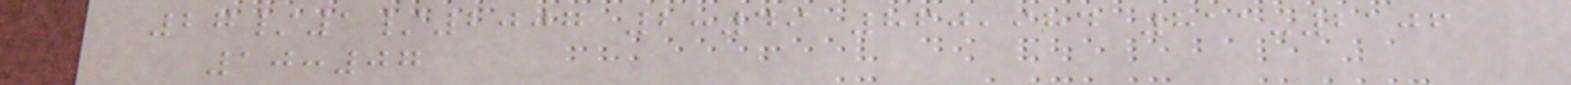27/1/2007 2:49 860,984 811-2106
10:07
